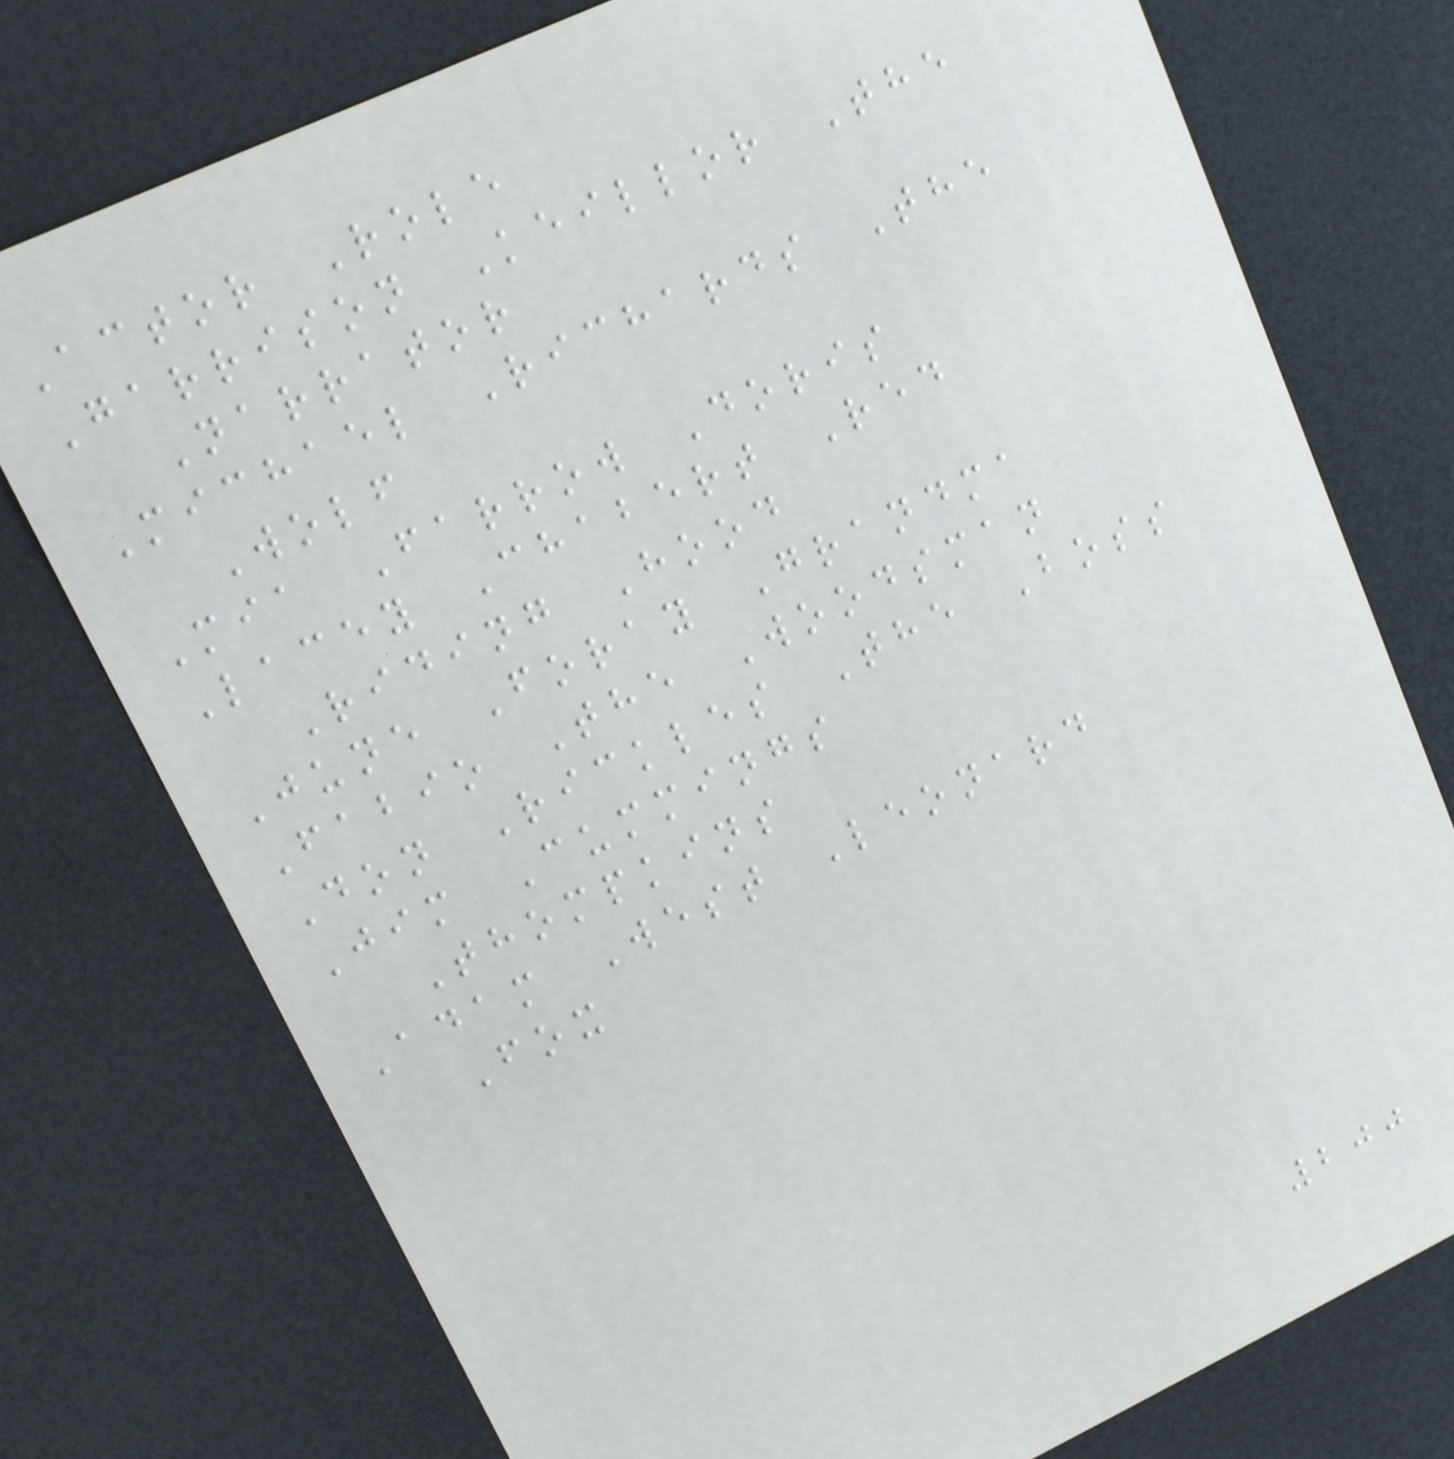Actor Role
Garrison Keillor The
Narrator
Michael Richards The
Wolf
Mia Farrow Doris
Lacey Chabert Red
Riding Hood
June Foray Grandma
Fabio The Woodsman
Don Rickles The Boss
Jim Cummings
Thompkins
Adam West Leonard
Fox
200
